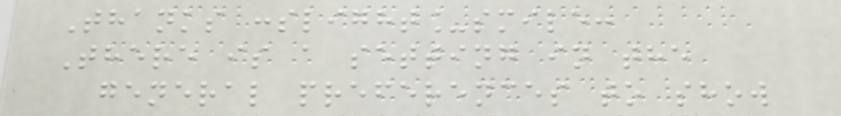Thanks :slight_smile:
There is a setting in the
general preferences to show
